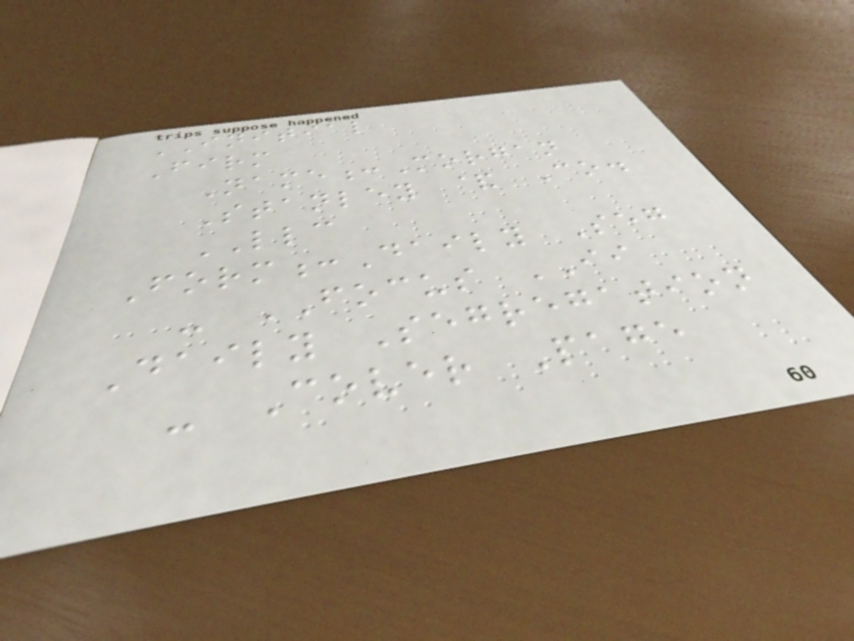INITIAL
Firm
Name:Morgan
Stanley & Co.
LLC
Form:Daily Seg
- FOCUS II
Daily Segregation
- Cover Page
